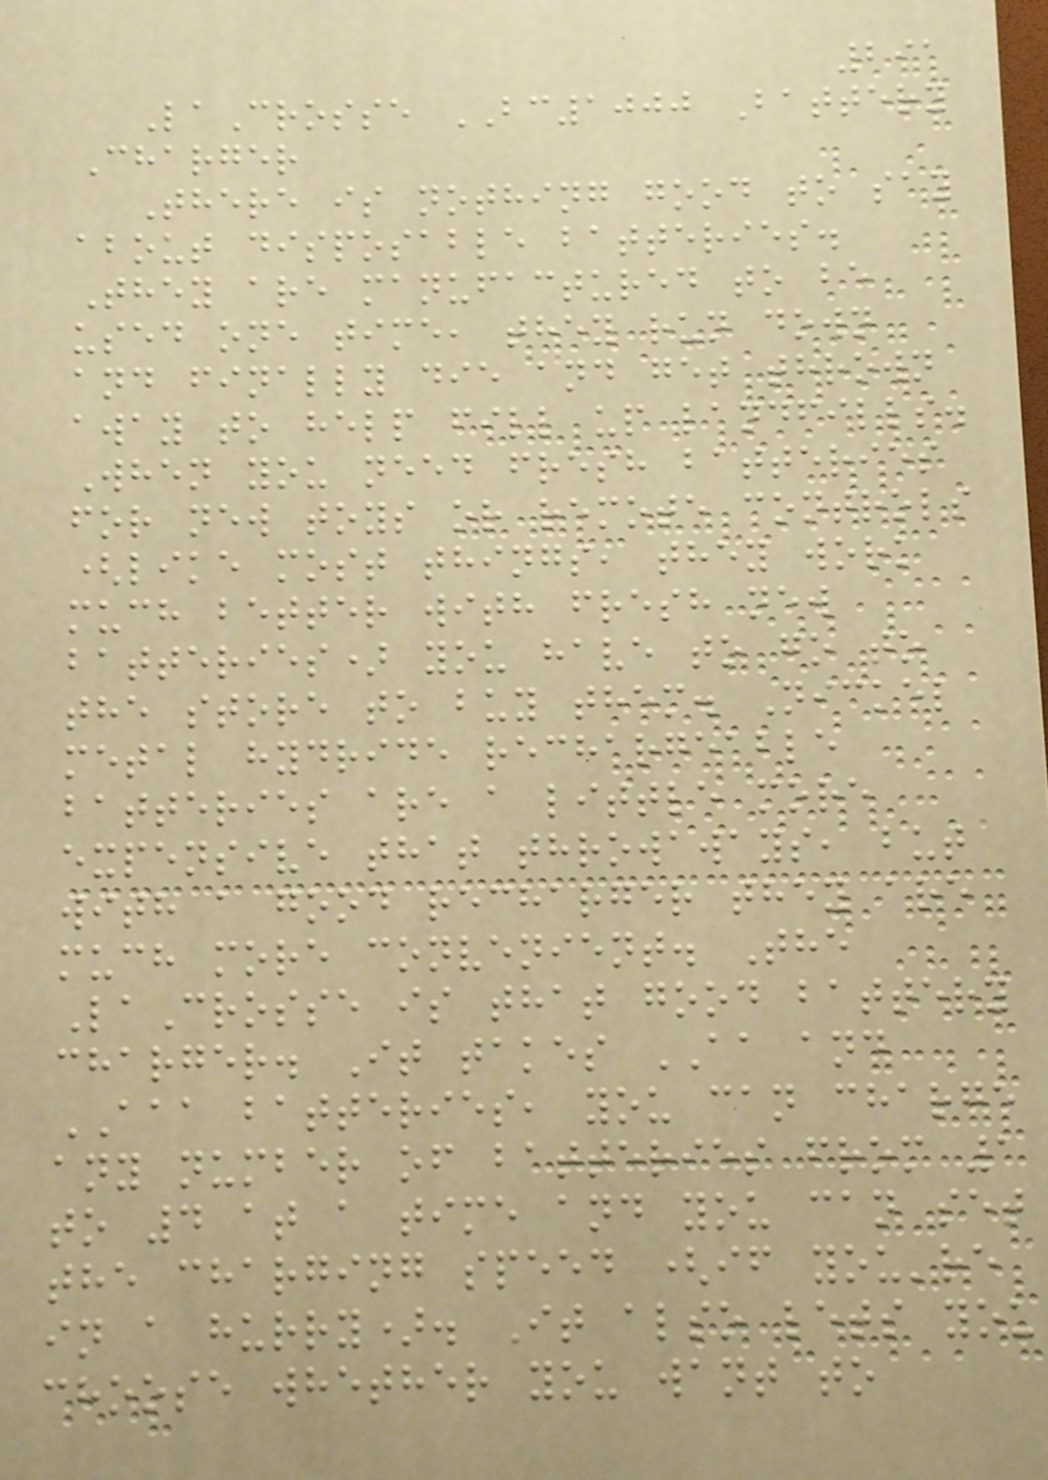291
LaCrosse BC1000 Battery
Charger
There is nothing good to say
about disposable batteries.
They are manufactured to be
used one time, they run down
and finally die and get thrown
away to help fill up landfills.
When you need fresh batteries
for new toys or remote controls
(like most things, they work
much better with fresh new
batteries) you have to go to
the store to buy them. Nickel
metal hydride rechargeable
batteries are a little more
expensive that throwaways, but
with a good recharger they are
much more convenient. The
LaCrosse is that good battery
charger. It takes AA and
AAA batteries, you can charge
any number of batteries from 1
to 4 at a time and you can set
the charging speed (if you're
in a hurry). It also lets you
choose whether you want to
